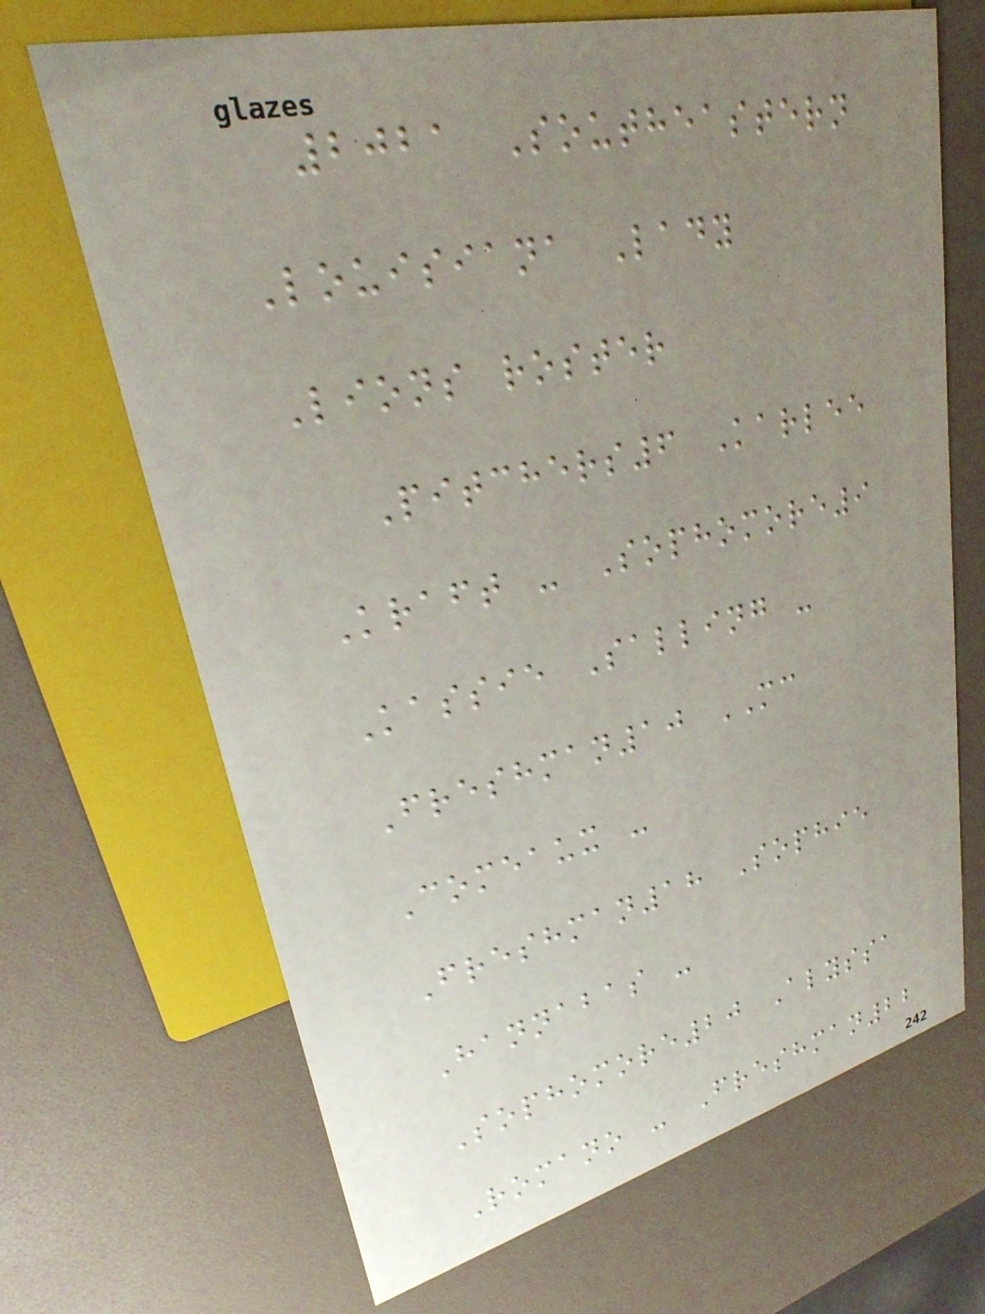2021 Southeastern
Louisiana Lady
Lions roster
Pitchers6 Karlee
Kraft - Sophomore9
Kassie Salling -
Freshman10 MC
Comeaux -
Freshman18 Sophie
Hannabas -
Sophomore20 Alyssa
Romano - Freshman22
